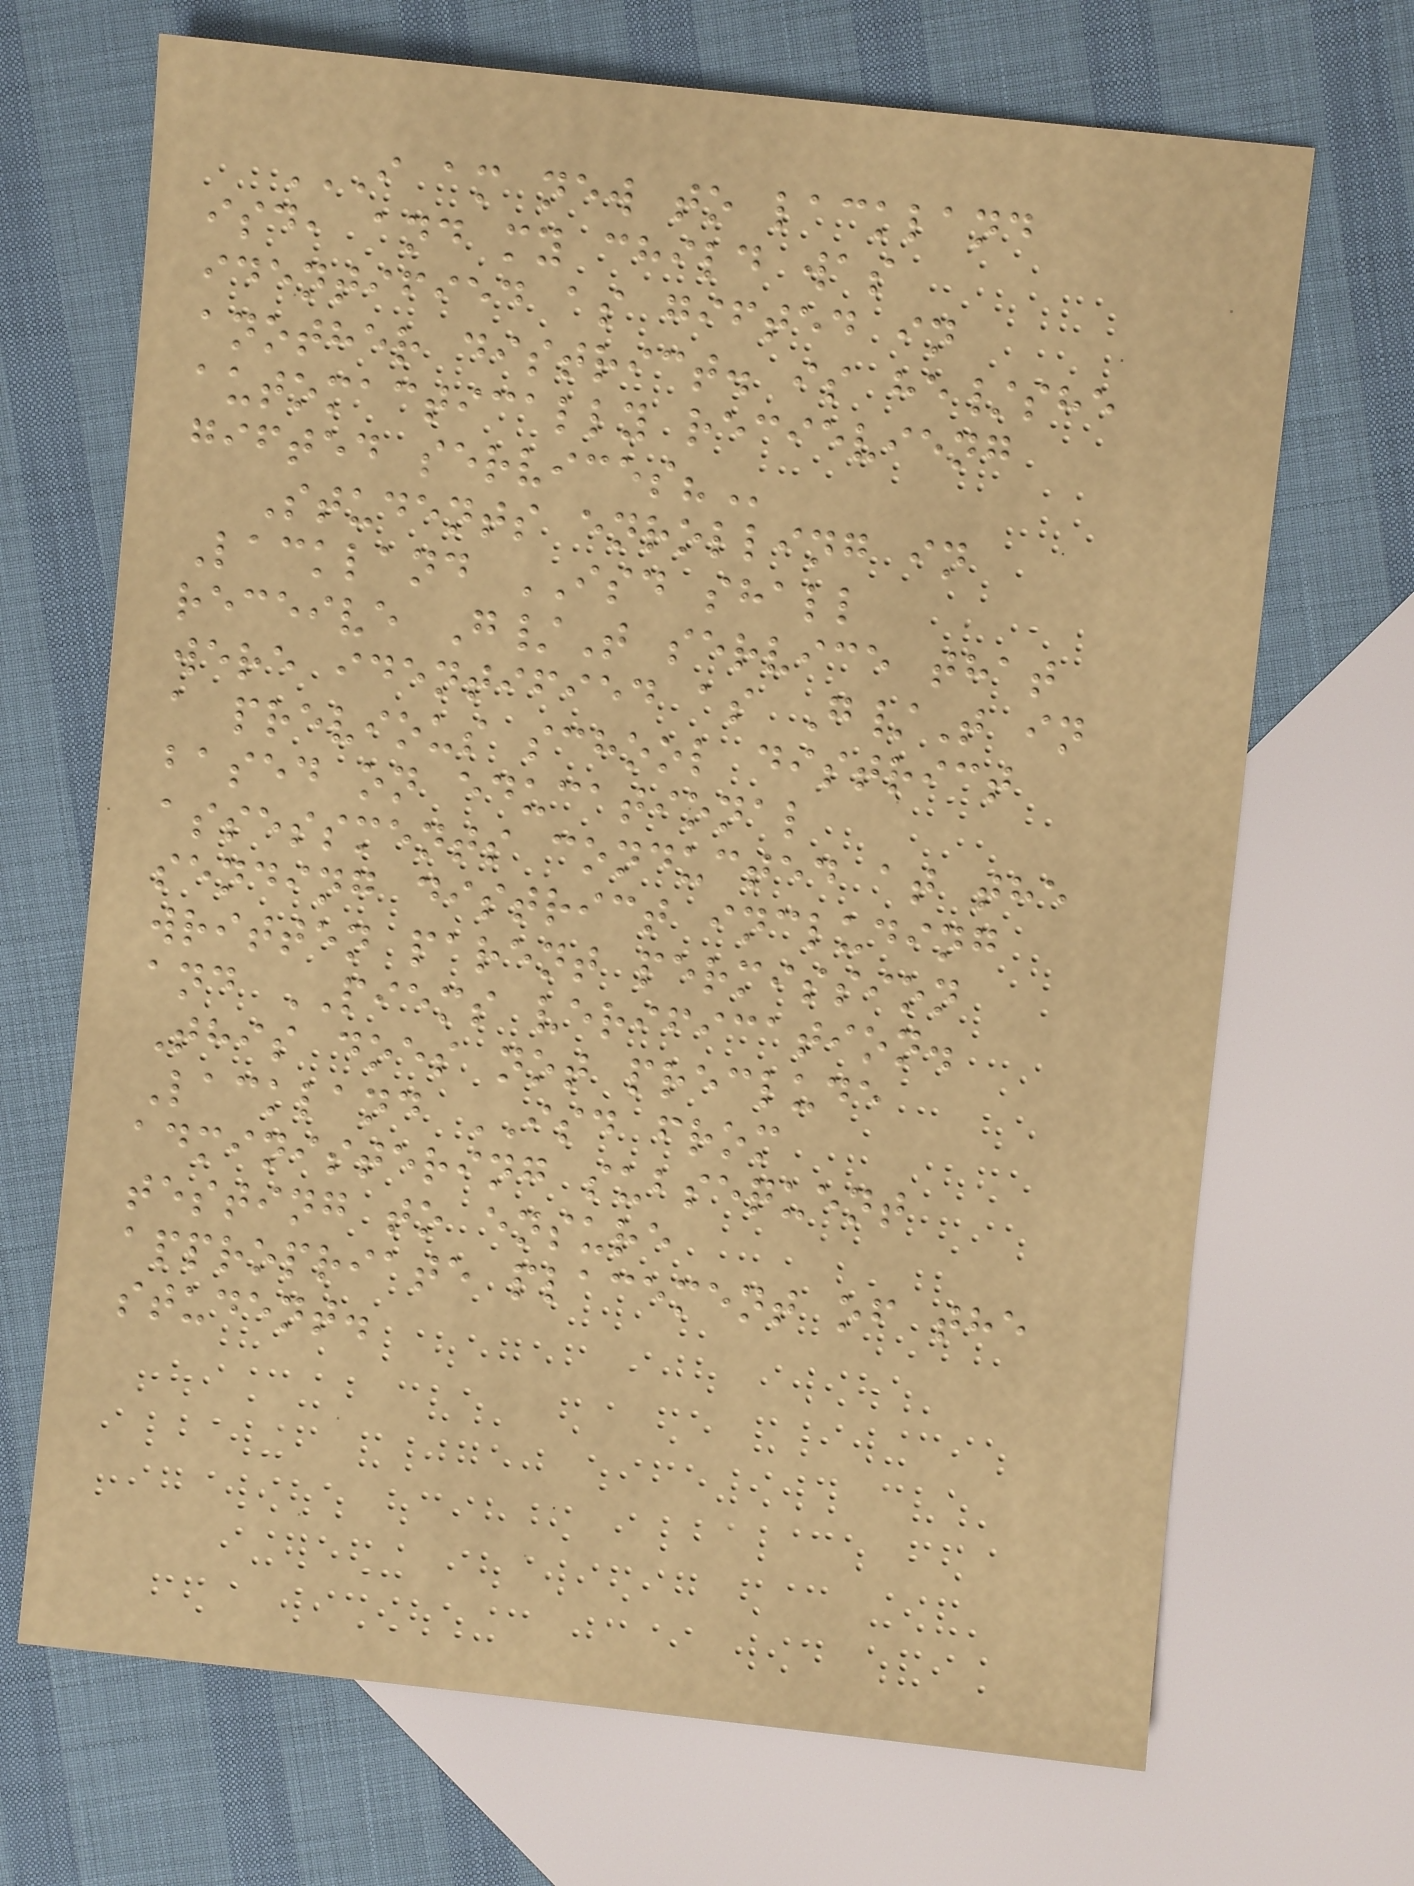I AM NEW TO LACKLAND
ISD, AND MY CHILD WAS
IDENTIFIED AS GIFTED IN
ANOTHER DISTRICT. IS HE/SHE
AUTOMACTICALLY RECIEVIENG
GIFTED SERVICES?
Students enrolling in
Lackland ISD shall
receive G/T service that
were identified as G/T in
a previous school district
based on educational
assessments conducted at the
sending district including
written parent permission
and PIEMS verification.
This does not preclude
Lackland ISD from
administering subsequent
testing to ensure
appropriate placement of the
student.
